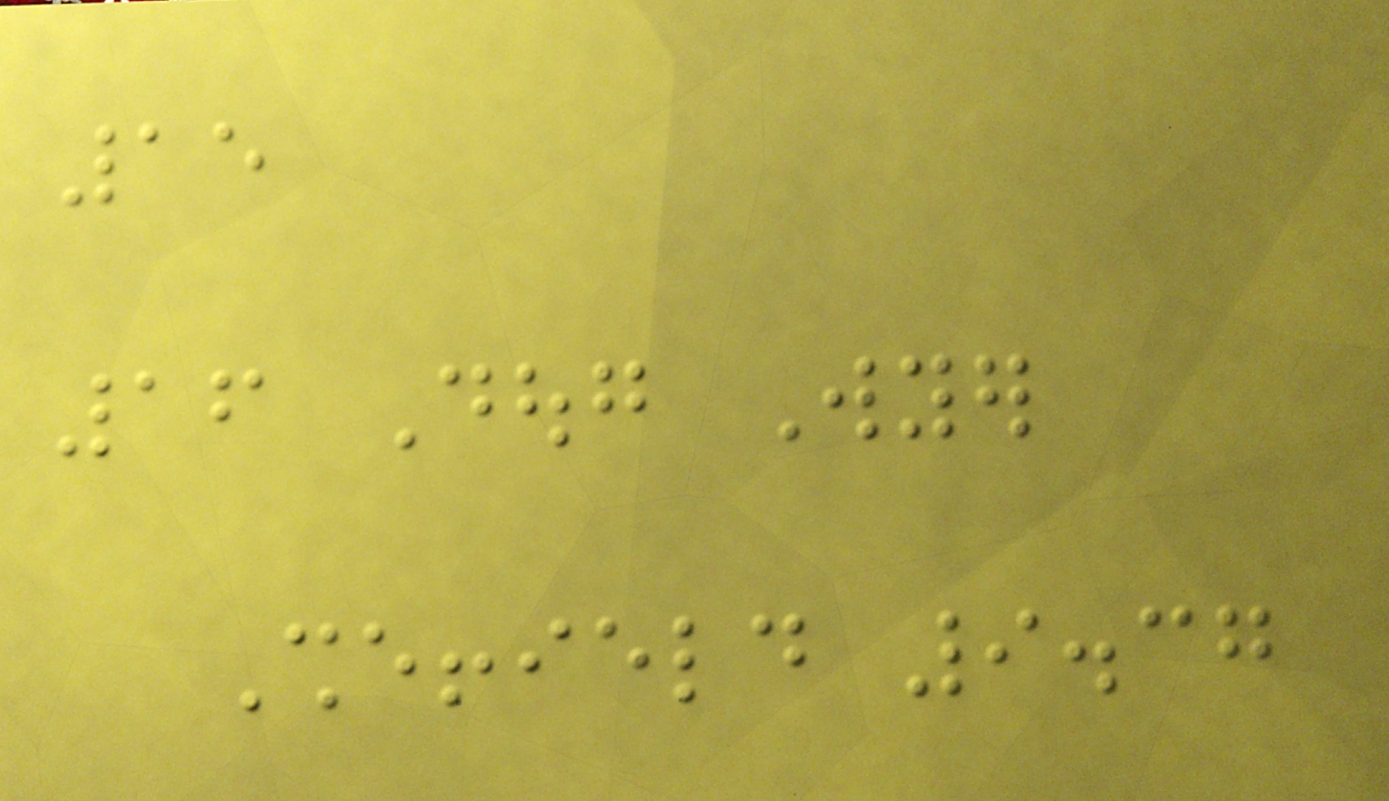15
16 Doug Wyer
Sheffield 9.37
